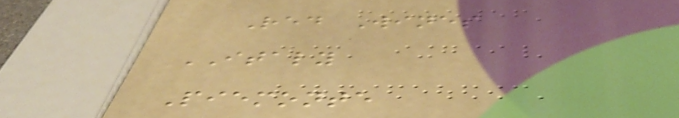Red Wines
ITALY
Piemonte
